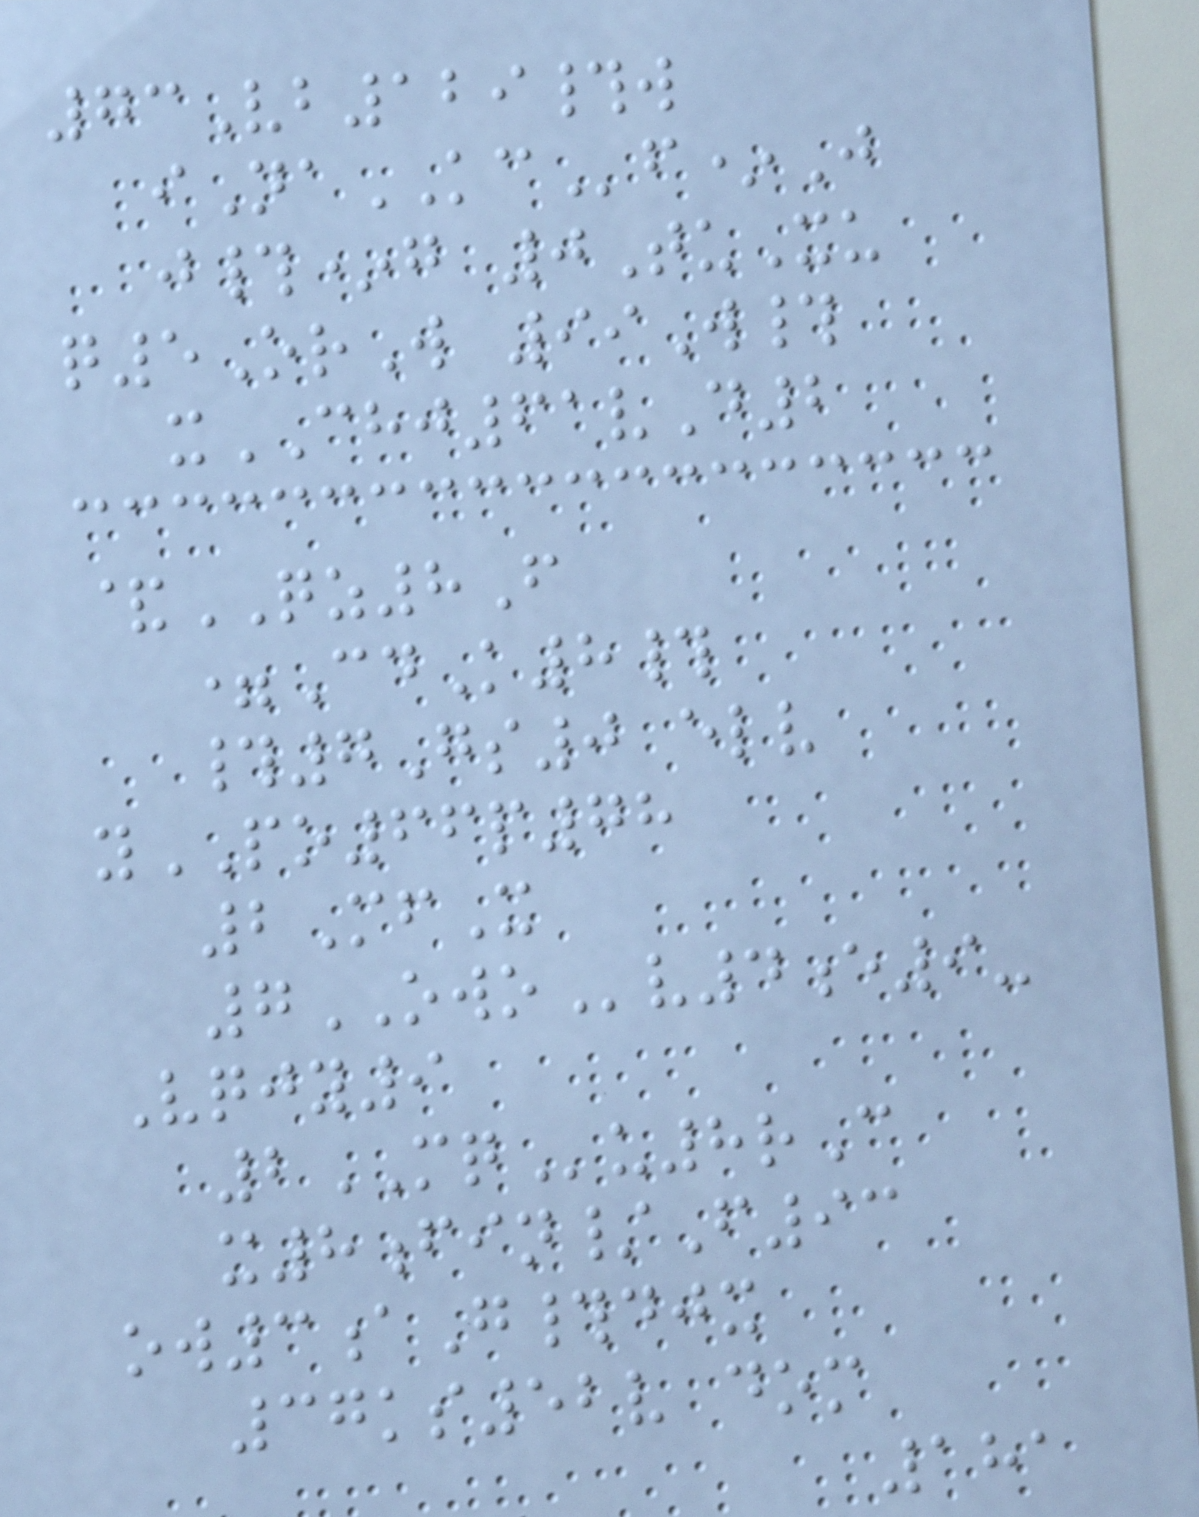73Vb129#w
iNaKCf*J
j#*g 0TuXu
q5OrW 99W#
xCHJ61vD2
&QZ8F
=CdK8#
#7Gs0 elv
yPO66p78
2MfX
7OWOv4e9-
Vqjy9
2MQu8rC
x8fin/F93
ow3aG#djx
37ks52v dom
181
